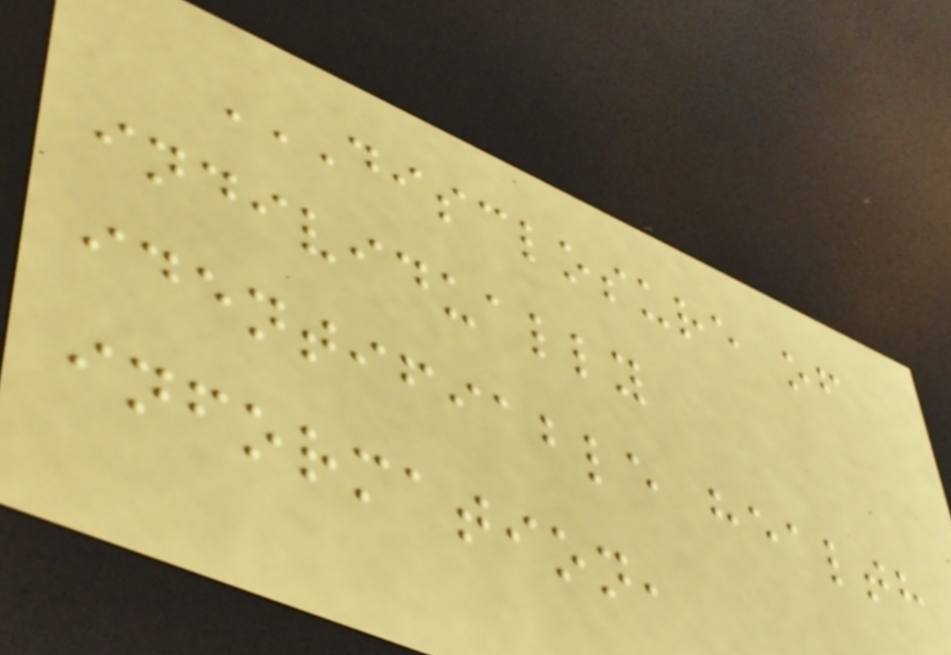DISCLOSURE OF
INDIVIDUALLY
IDENTIFIABLE HEALTH
INFORMATION,
